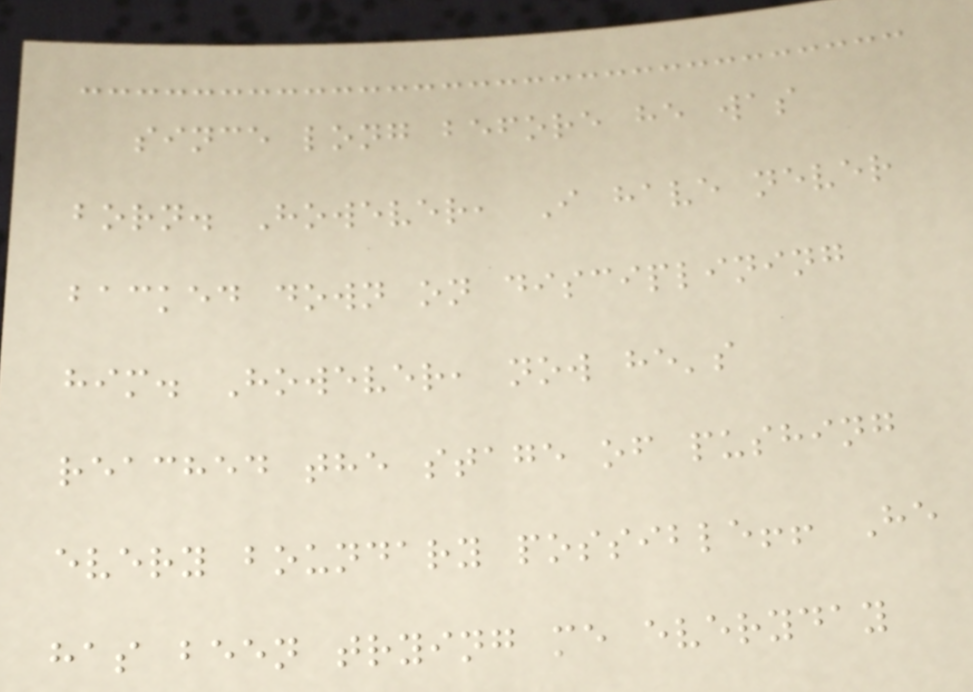since long before he was
born. However, I have never
backed down on disciplining
him. However, now he's
reached the stage of pushing
every boundary possible!! He
has been trying me everyday
